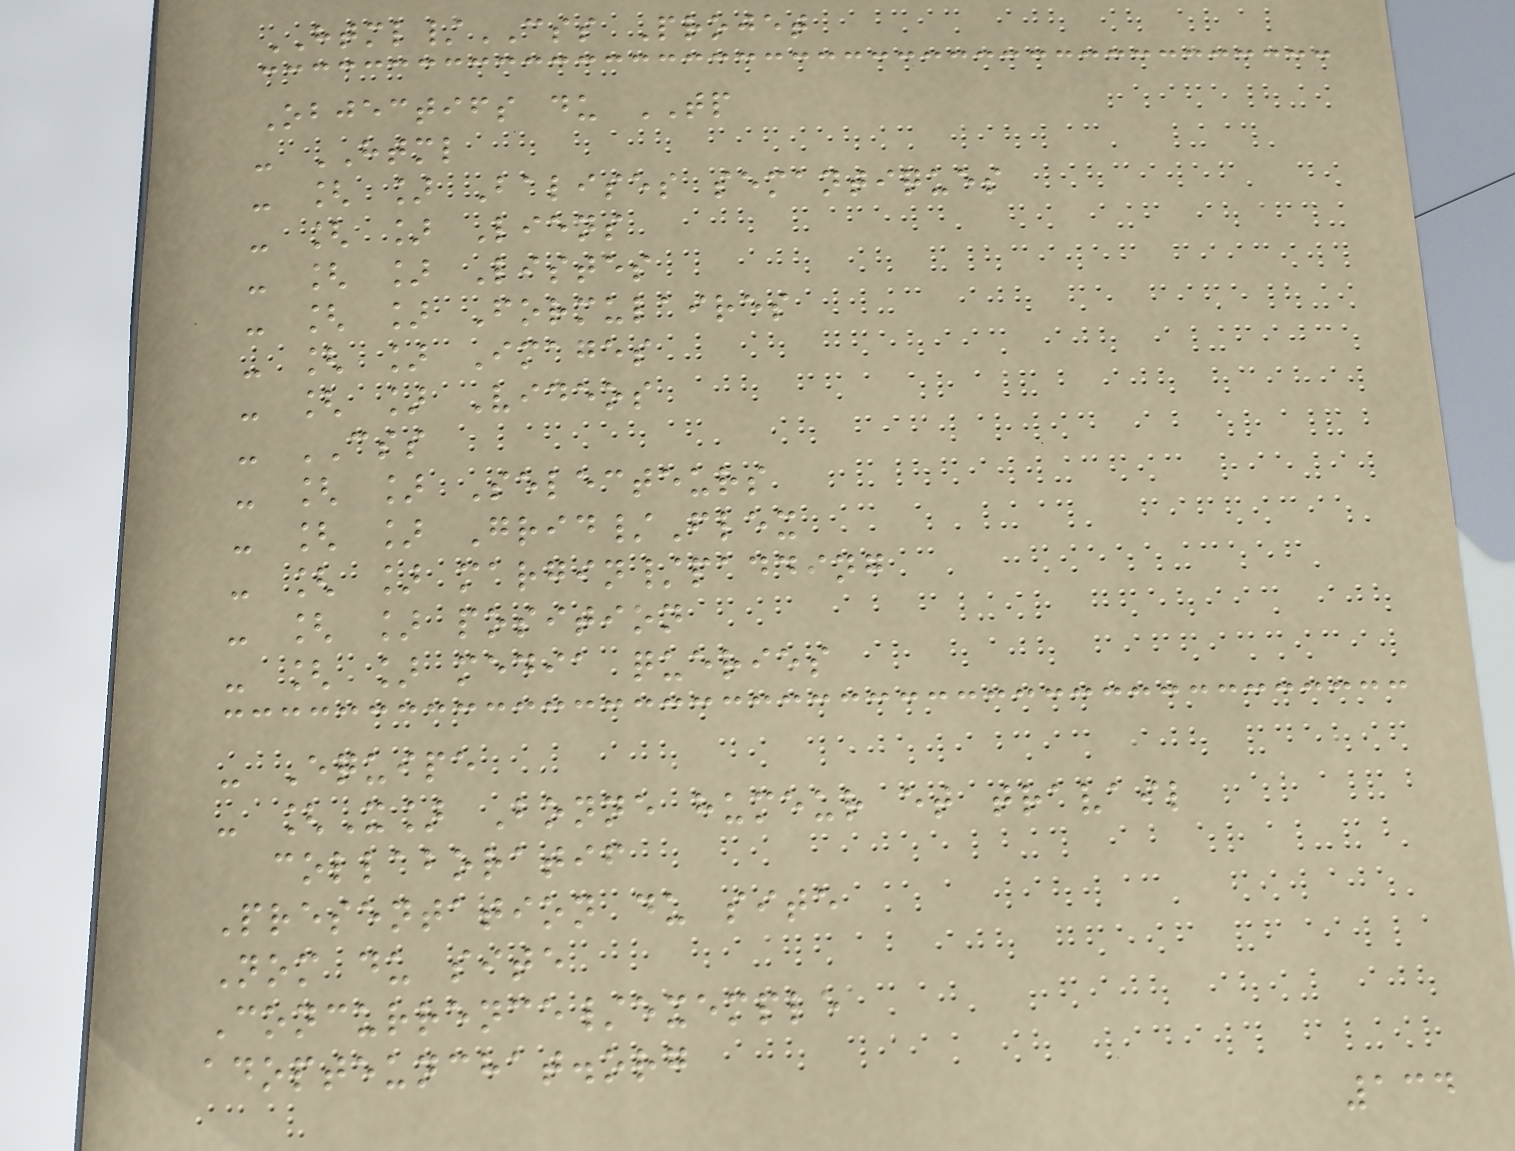HTML/CSS Projet
Objectifs du TP
- HTML
- [ ] Balises semantiques
- [ ] Liens
- [ ] Listes
- [ ] Formulaires
- [ ] Images
- [ ] Videos
- CSS
- [ ] Selecteurs
- [ ] Grid/Flex
- [ ] margin/padding
- [ ] position
- [ ] media queries
- Equipe
- [X] Bonne humeur et travail
collaboratif
Presentation du site
Nom du site
Concurrence/exemple
adopteunchat.org
134
